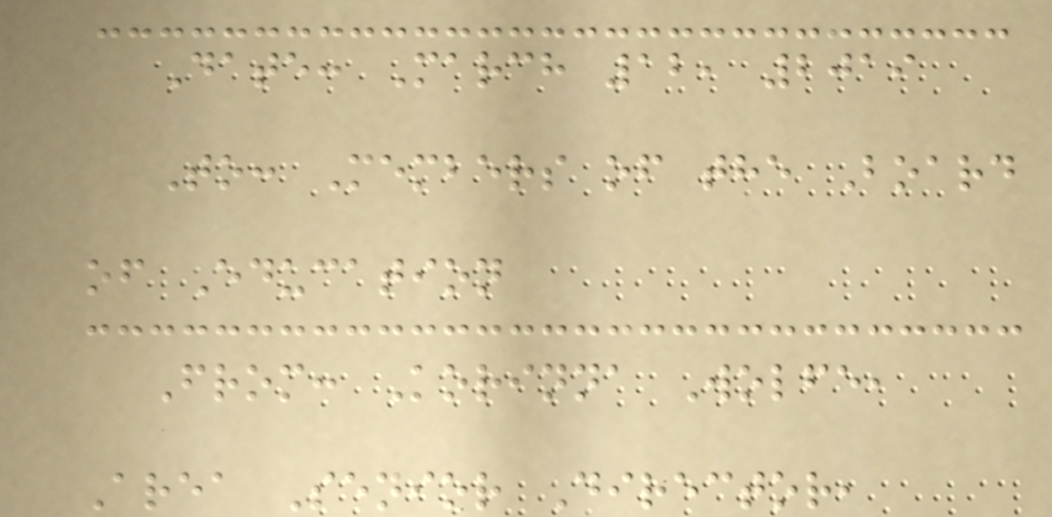Date: March 12, 2019
To: Members of the Board
of Education
From: Korinna Wolfe,
Area Senior Director,
